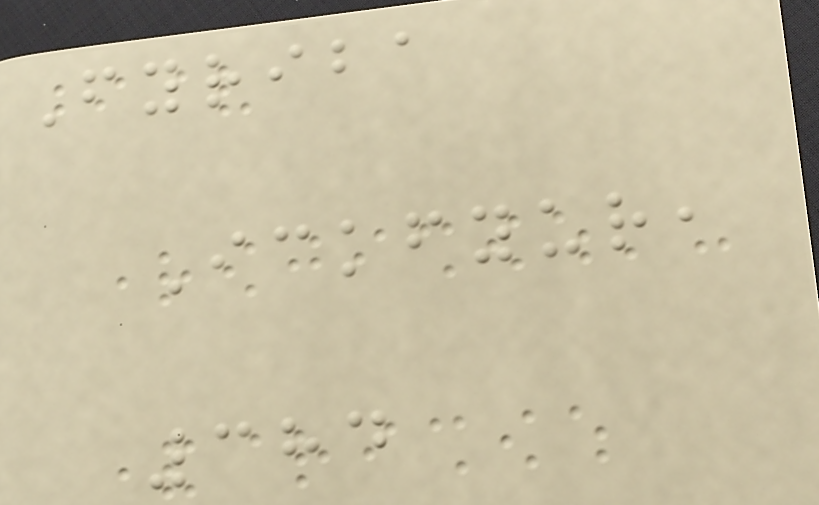Fyriba
Ickfyur,
384
